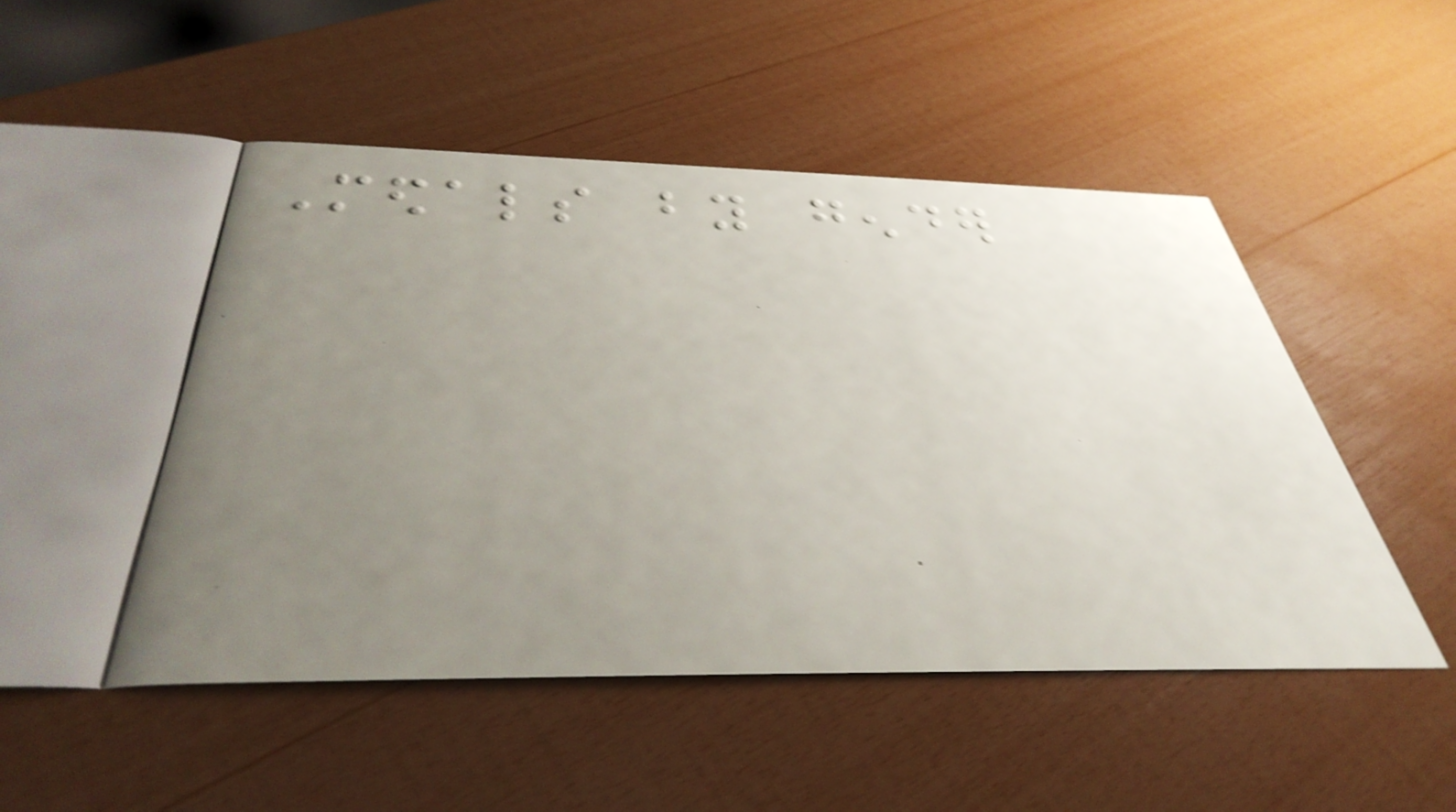Medals by gender
